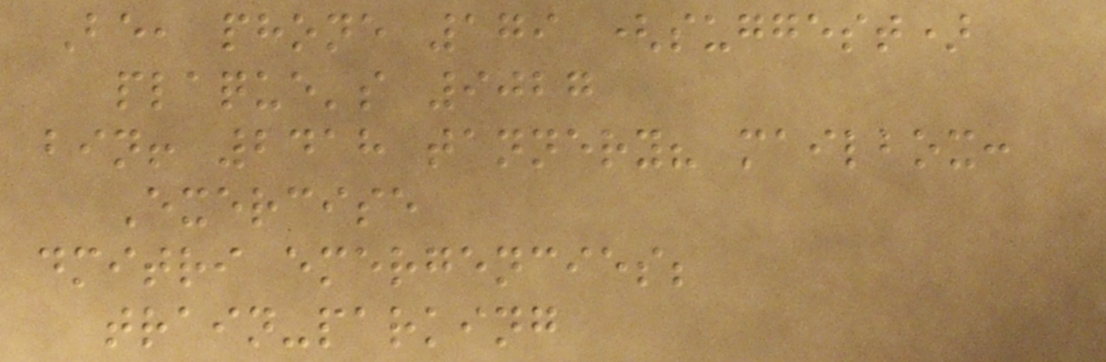Be, phone 179 (suggest)
plaque's 9027
bin! 2418 tannery? mailbox:
Exercise
dmitri emergencies;
train-parking
